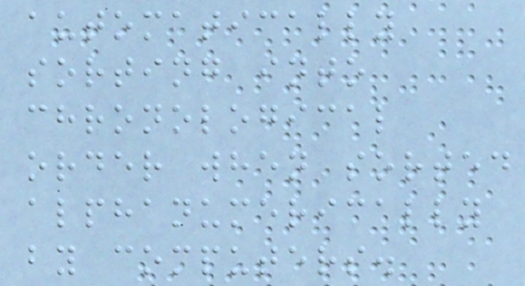automatically
sorting into
chronological
order when sorted
alphanumerically
by computers.
